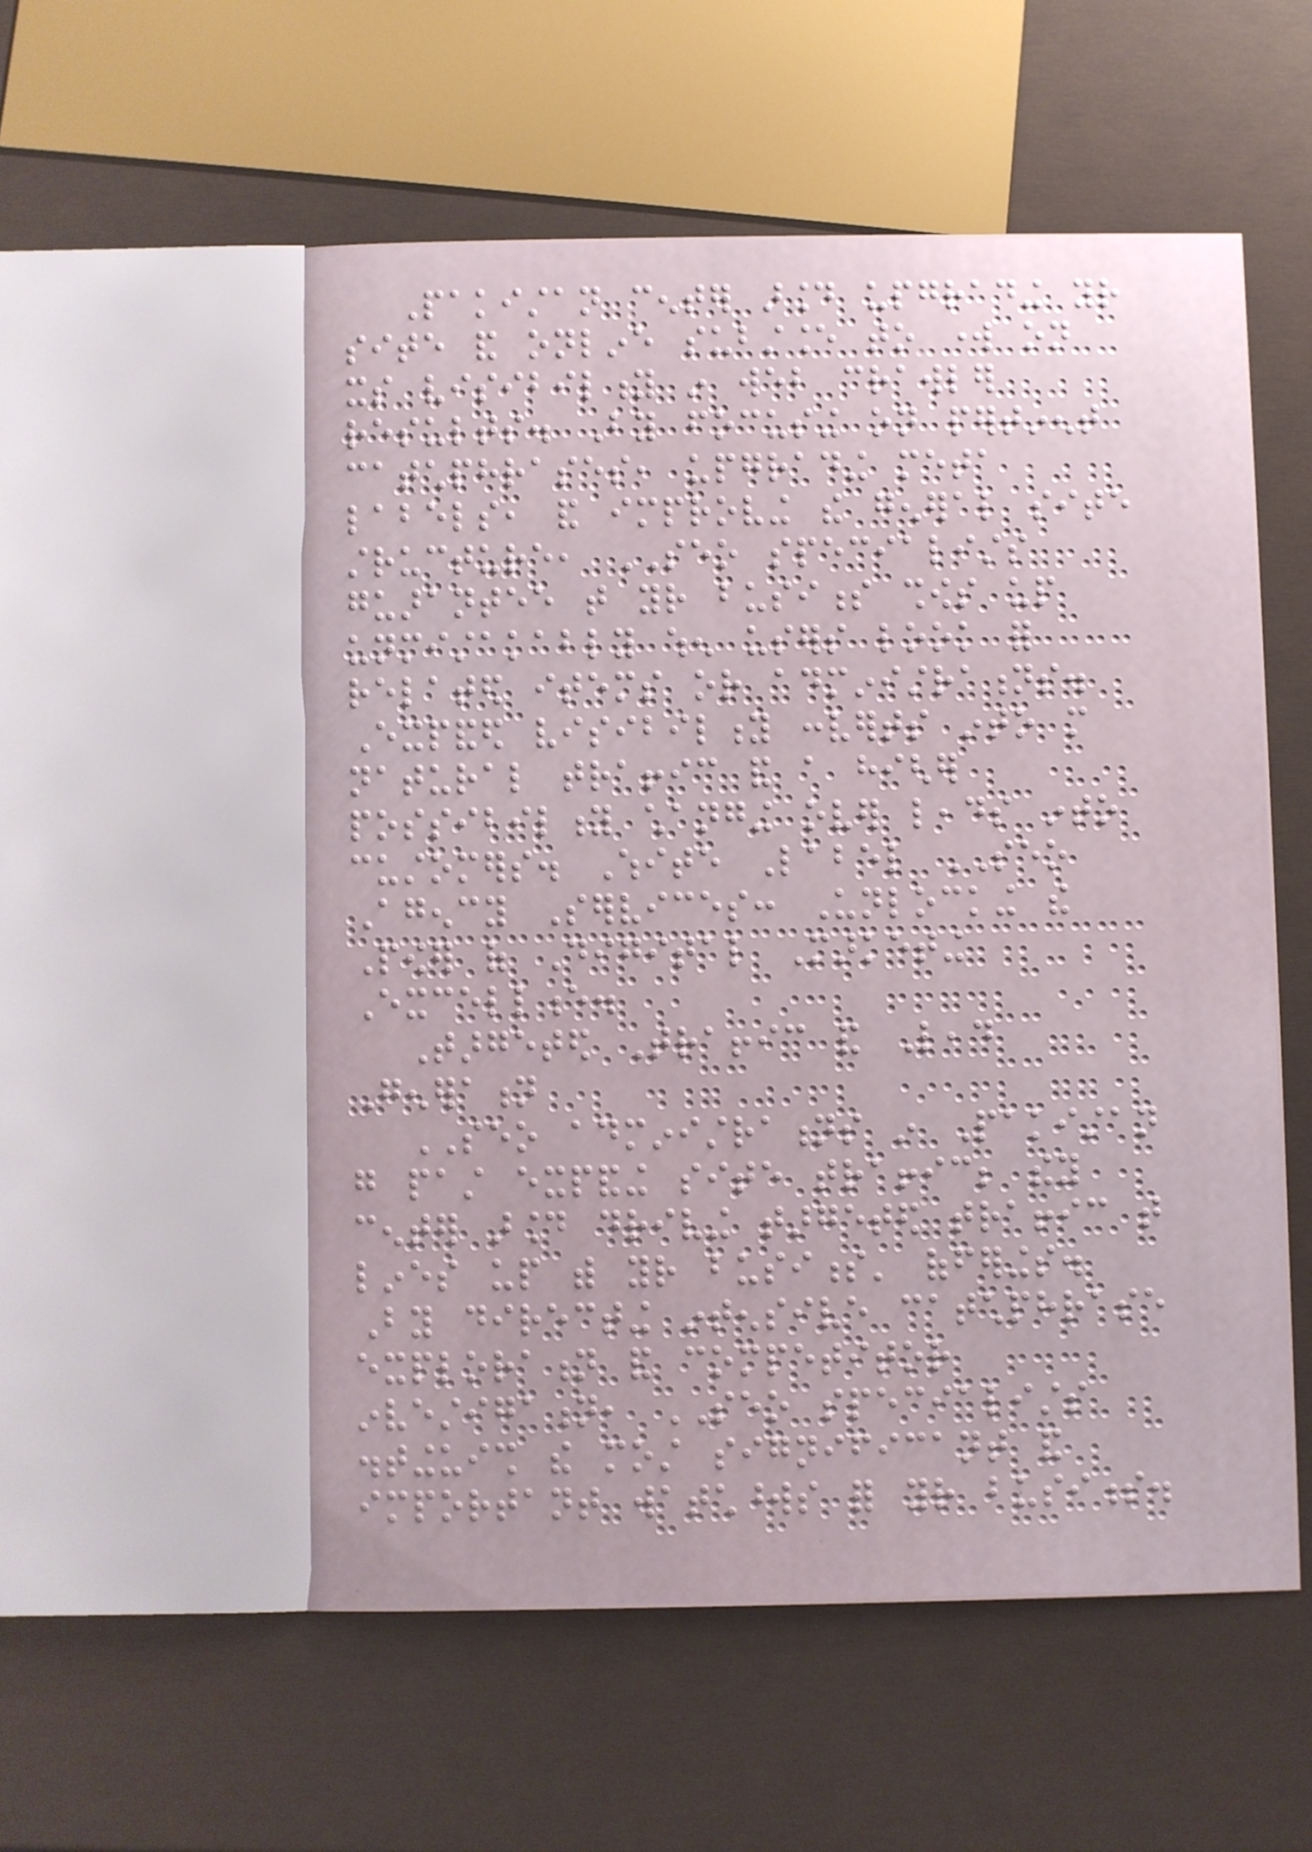Pakistan center around upgrading your
site and online substance to work on
its visibility in web crawler
results. By focusing on pertinent
catchphrases, upgrading meta
labels, and improving the general site
structure, SEO specialists
guarantee that your business shows up
unmistakably when users look for
related items or administrations.
Expanded visibility converts into more
natural traffic and a higher
possibility changing over leads into
customers. White Label SEO
Agency Services: Unlocking the
Power of Digital Marketing
Excellence.
Targeted Traffic and Lead
Generation
SEO administrations in Pakistan
go past expanding site traffic; they
center around driving targeted traffic that
lines up with your business' offerings.
By directing intensive catchphrase
exploration and competitor
investigation, SEO specialists
distinguish the most significant and
important watchwords for your business.
